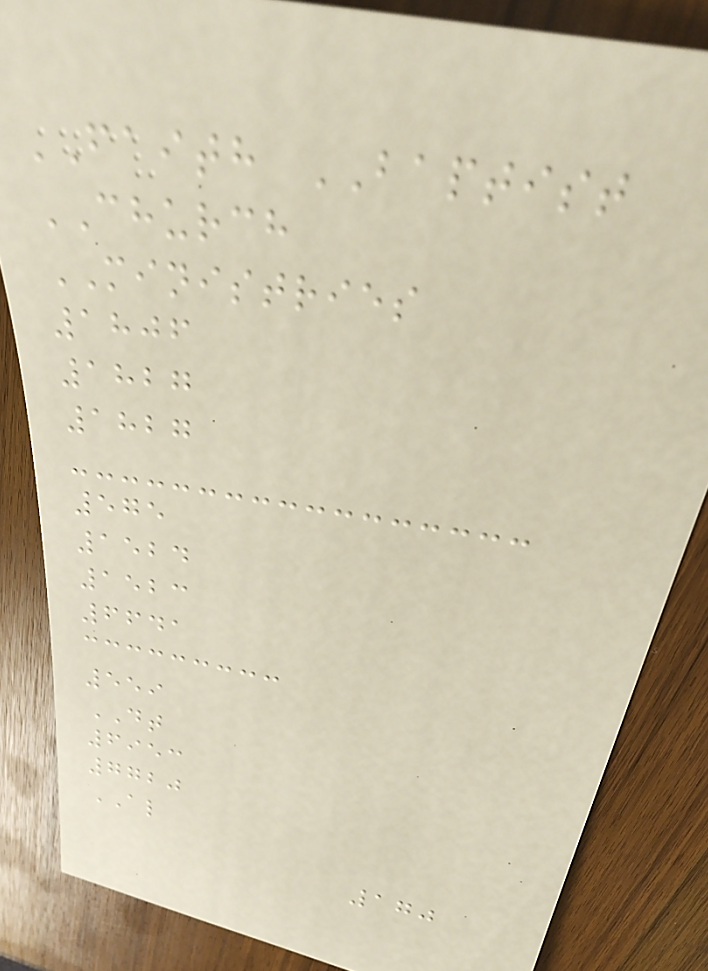FAITH BAPTIST
CHURCH
MINISTRIES
1806
1827
1827
575
1524
1523
6641
559
DT
6953
7720
AL
170
